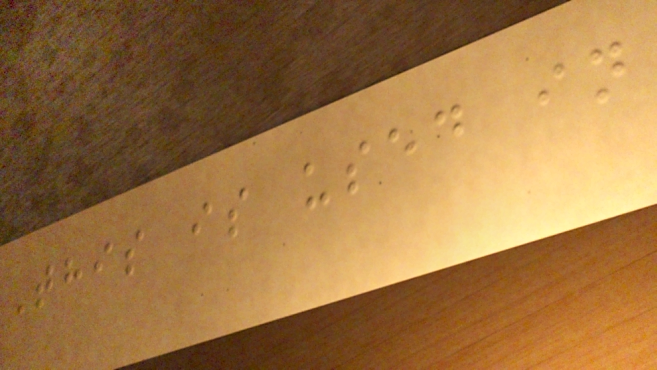This is used in
